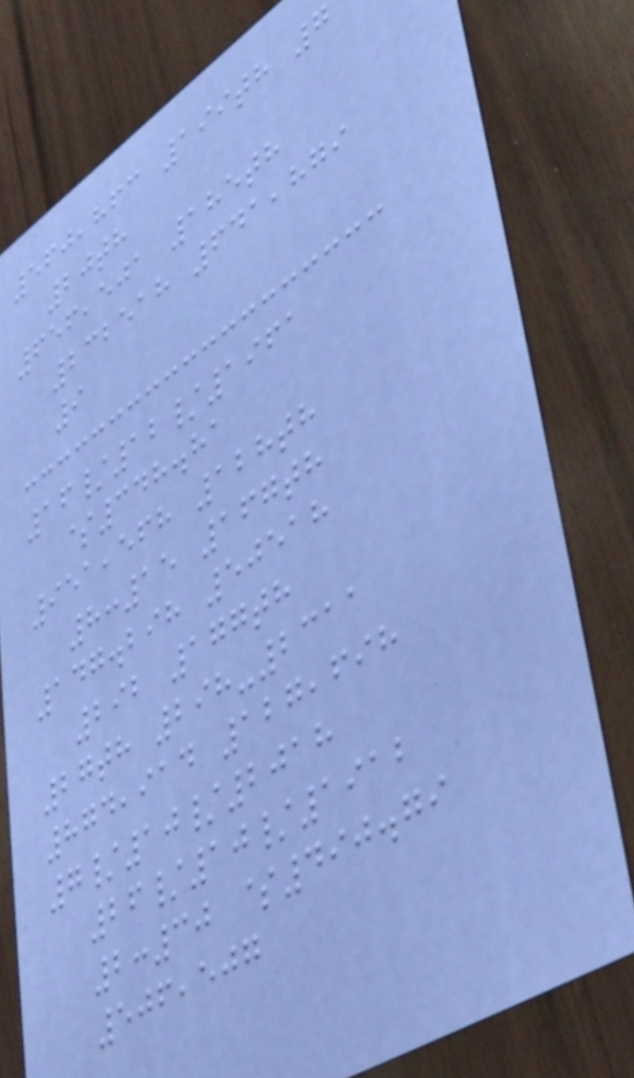560,863 199th 7
20th
656,501 185th
232518 641,879
9
16/12/1961
$348.81
951,568 128th
8:15 167th
147.298 50518
292 177th
27th 298-2311
874,914 127,698
7/10/2018
26/10/1912
2:30 $490.79
506,507
